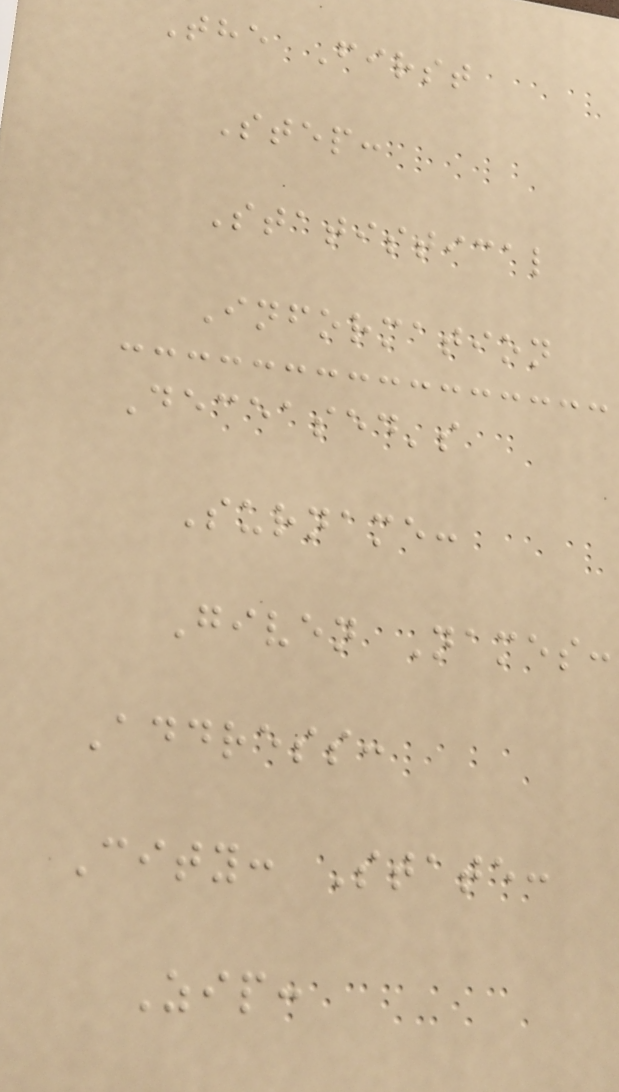The First
Step:
Statistical
Information
Deceased's
Surname:
Given Names:
Address:
City: State:
Zip:
